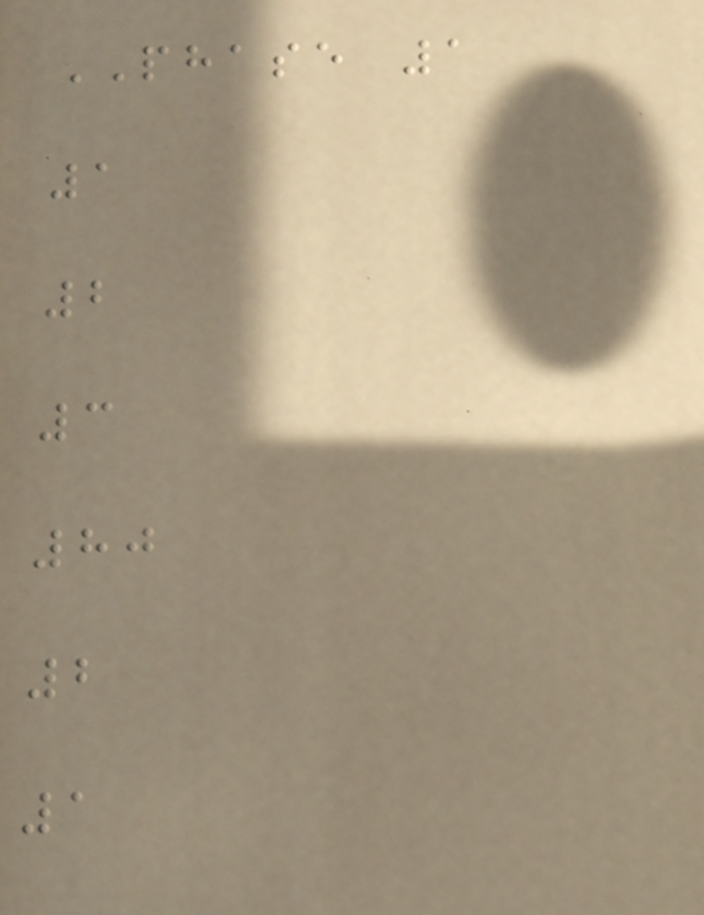PHASE 1
1
2
3
80
2
1
